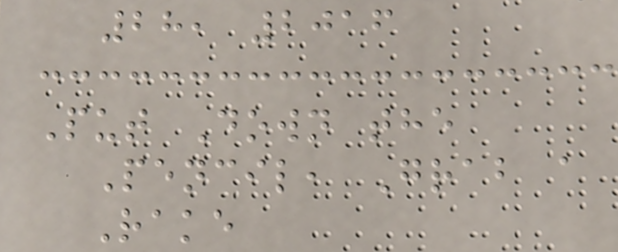28, 2016
Put Down the
Pencil, Grab a
Rake
